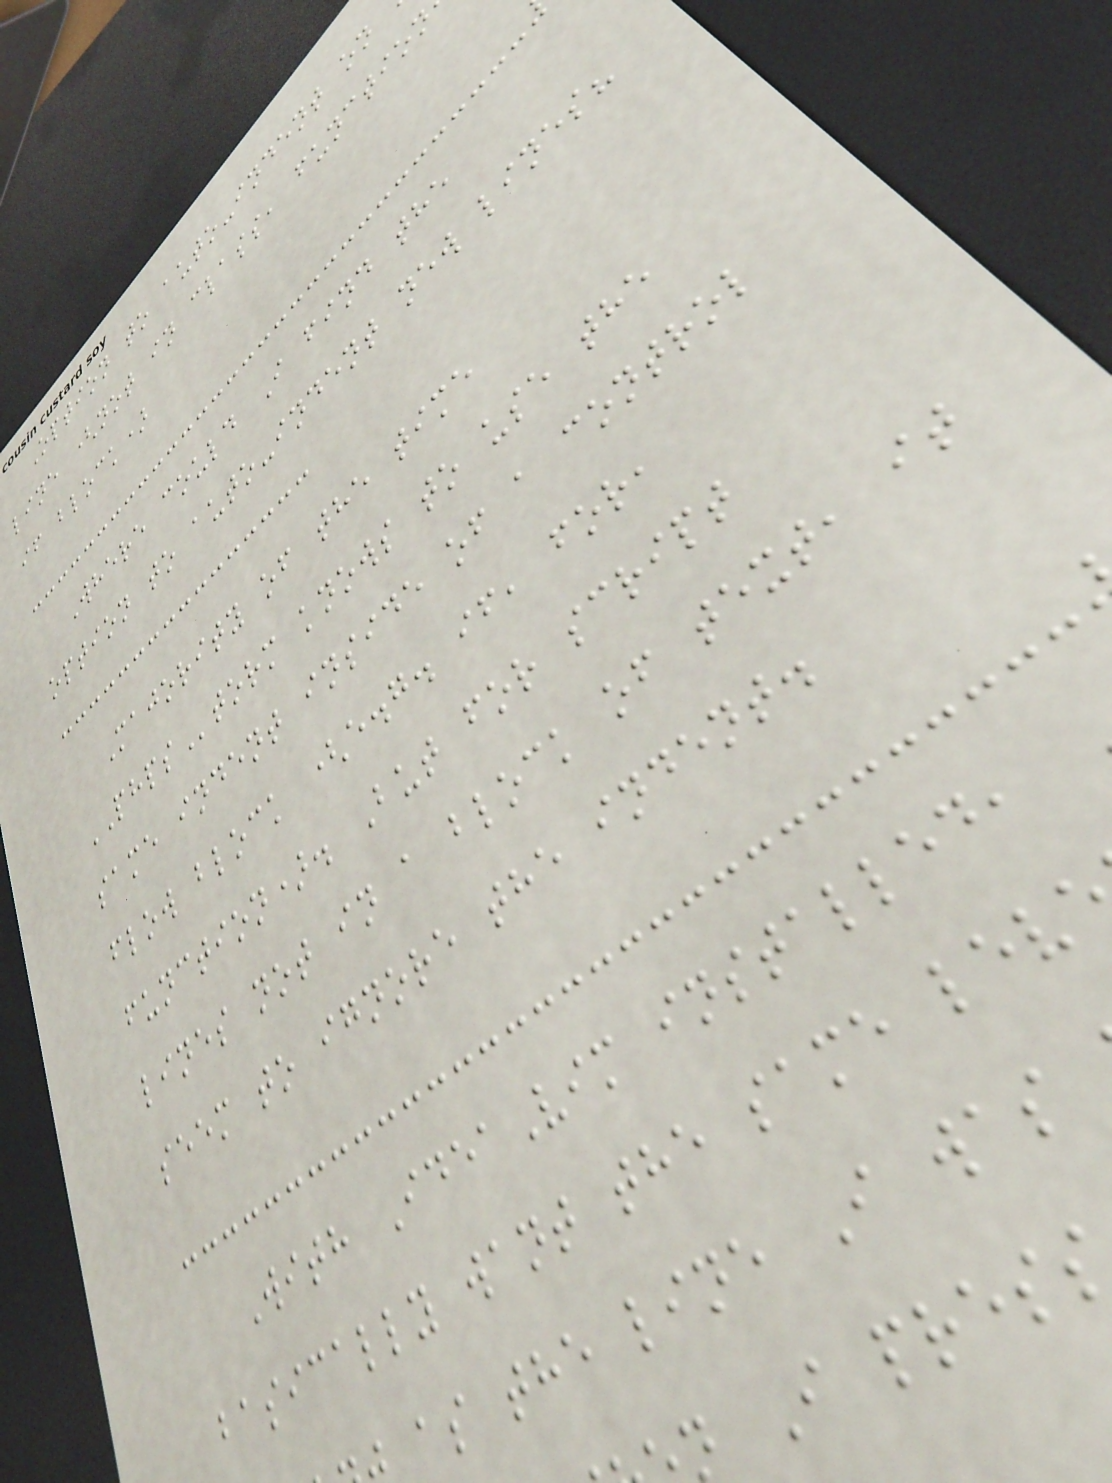Option to auto-indent on
line (not in class, function
if block)
Where could I find the
option to auto-indent new lines?
Majority of the time
PHPStorm knows to use the
same indent inside of a control
flow block (e.g. if, for,
function). But for script
lines not in a block of text, it
seem to ignore the indent.
With IdeaVim installed,
basically want the same lev
as the line I was
n I pres
